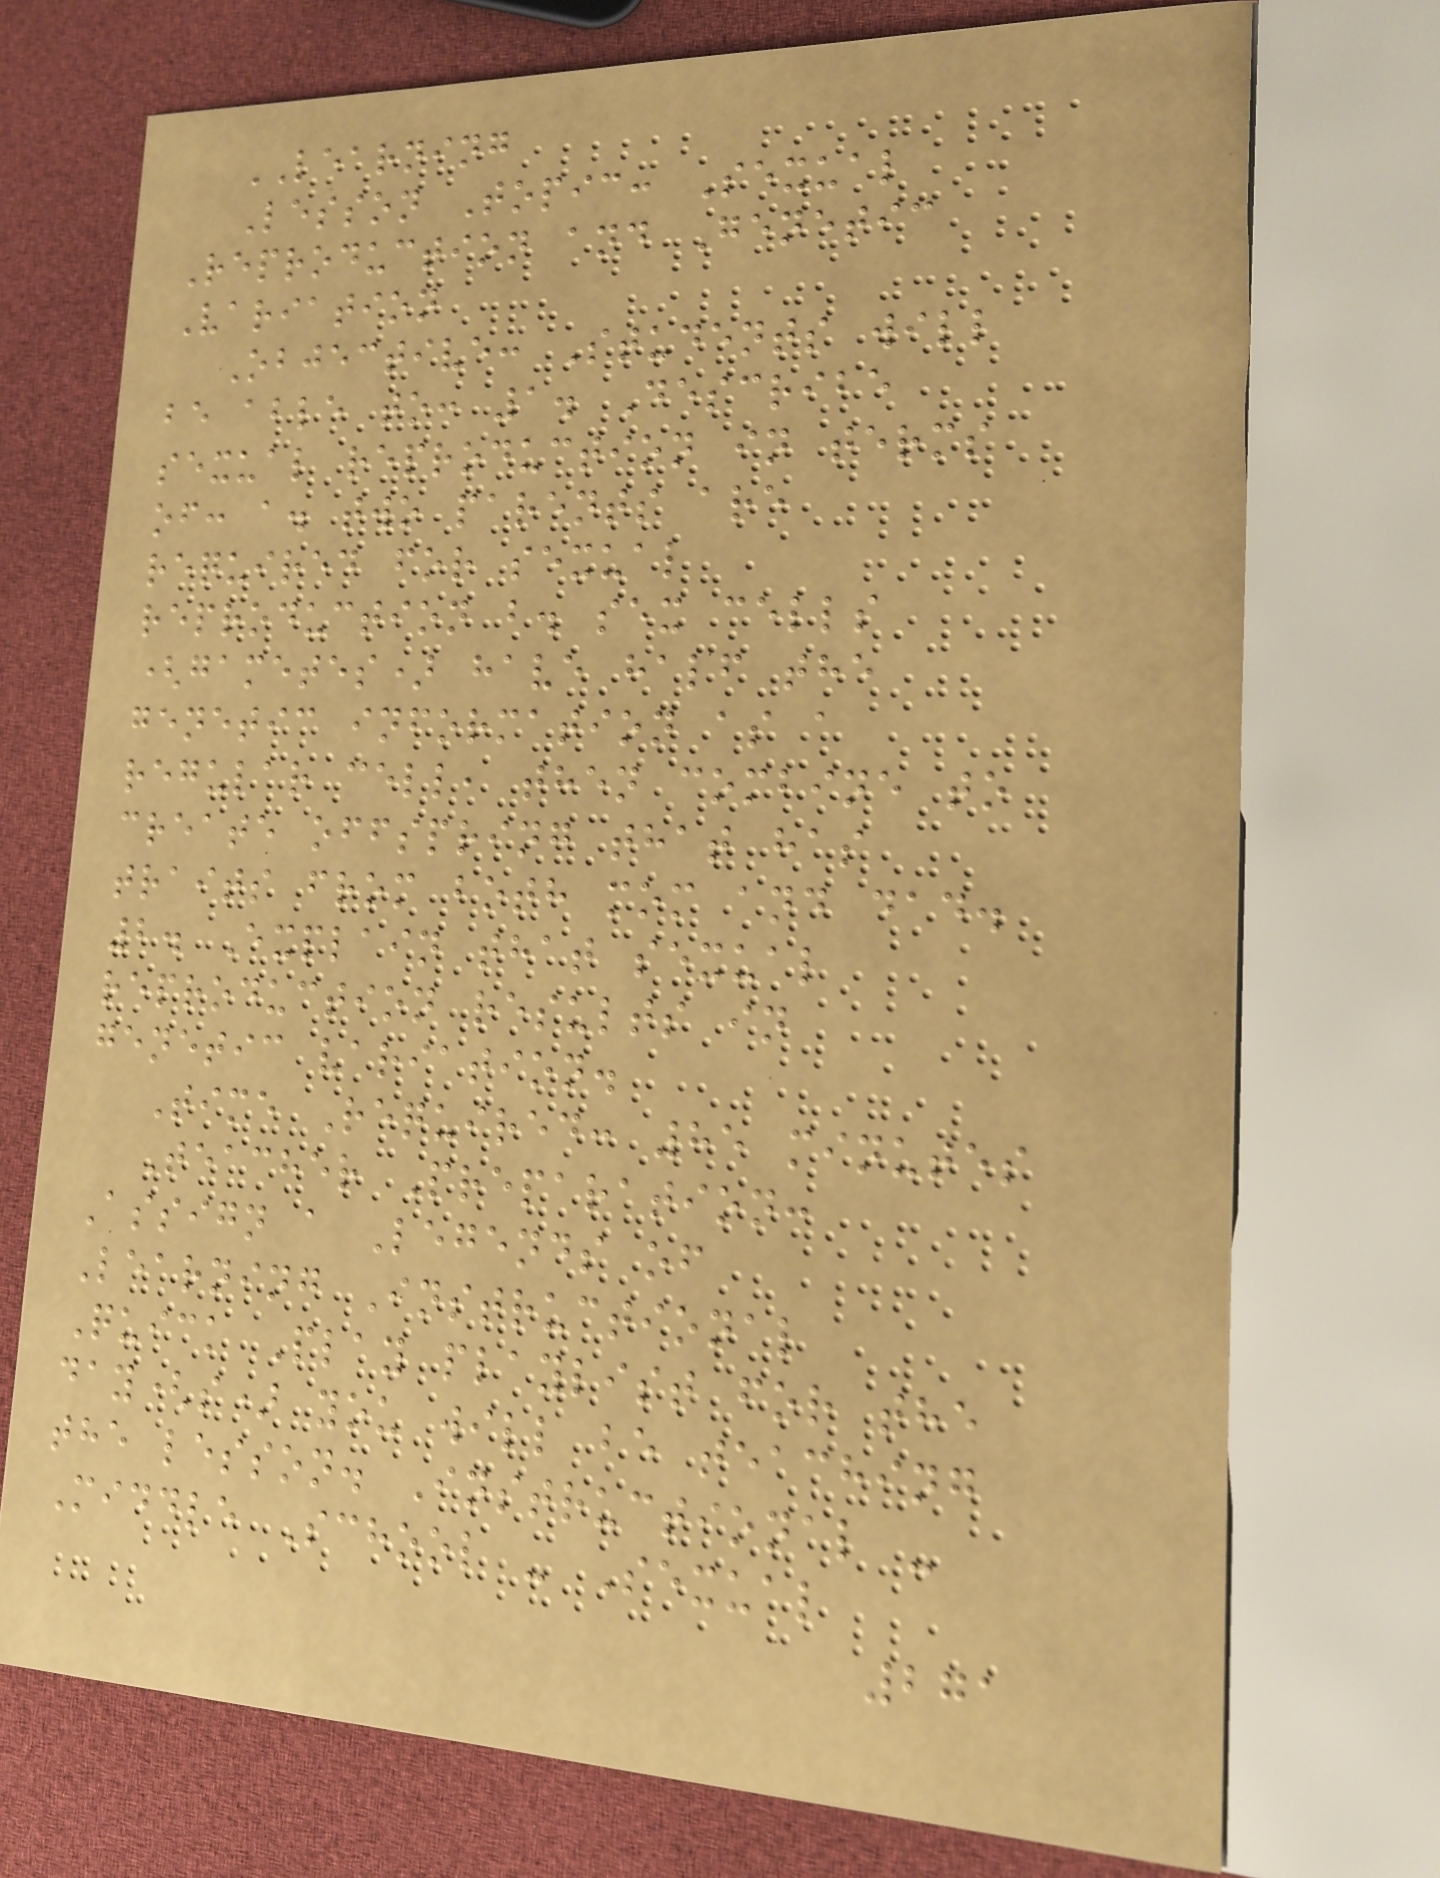LEARNING
Lesson Topic: Sexual
Reproduction and Genetic
Variation
Objective: Students will
be able to: 1. Describe
sexual reproduction in terms
of: a. two parents are
required for sexual
reproduction b. sex cells
(gametes) have half the
genetic information as a
regular cell, then combine to
create offspring that has
traits from both mom and dad.
2. Explain that sexual
reproduction results in
genetic variation.
Time Required: 85 minutes
Teacher Preparation:
Assign a Legends of
Learning Instructional
Quick Play playlist for the
day(s) you will be teaching
the lesson. Instructional -
Middle School - Sexual
271
